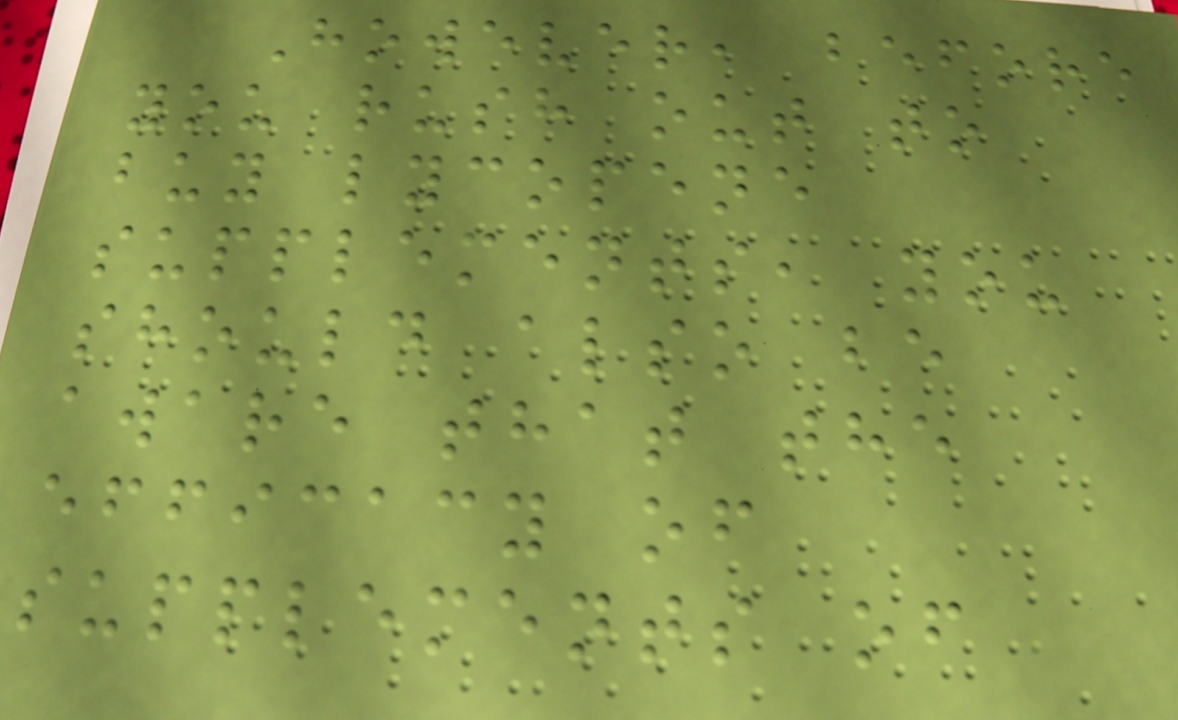However, before
you rush out to
buy lycopene
supplements, you
should also be
aware that the
efficacy of
supplements of
